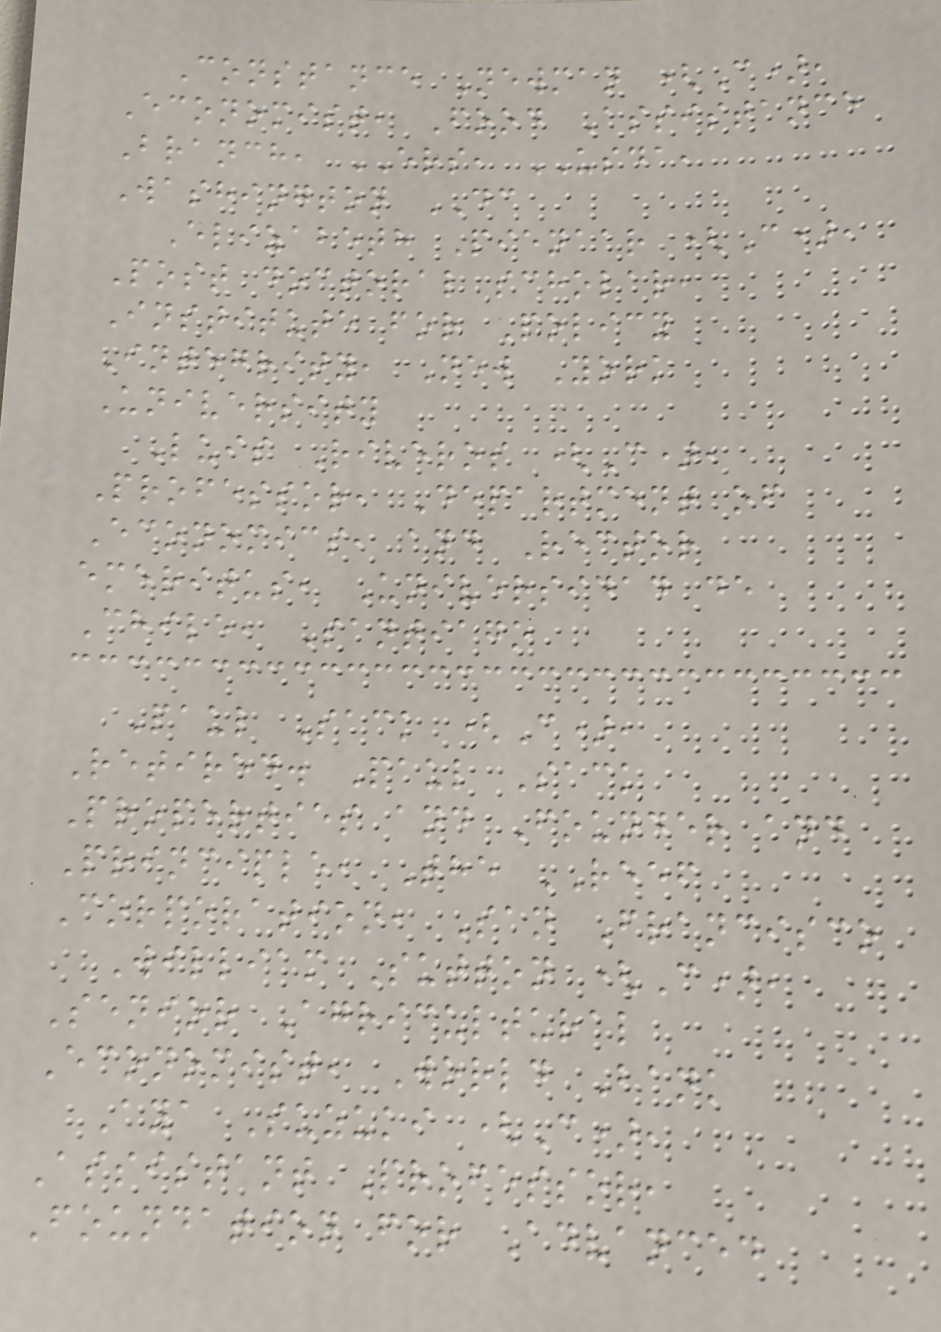Constance Newman (C),
Economist, Food Assistance
Branch, ERS, USDA,
Washington DC
Elizabeth Pienaar (C),
Post doctoral scholar,
Institute for Policy
Integrity, New York
University
Luis Riveros (C),
Professor, Department of
Economics, and Rector
emeritus, Universidad de
Chile, Santiago
Paul Sack (C),
Retired. Paul Sack
Properties and Founder and
Principle, The REEF
Corporation, San Francisco
William Sutton (C),
Senior Agricultural
Economist, World Bank
Aya Suzuki (C),
Assistant Professor,
Foundation for Advanced
